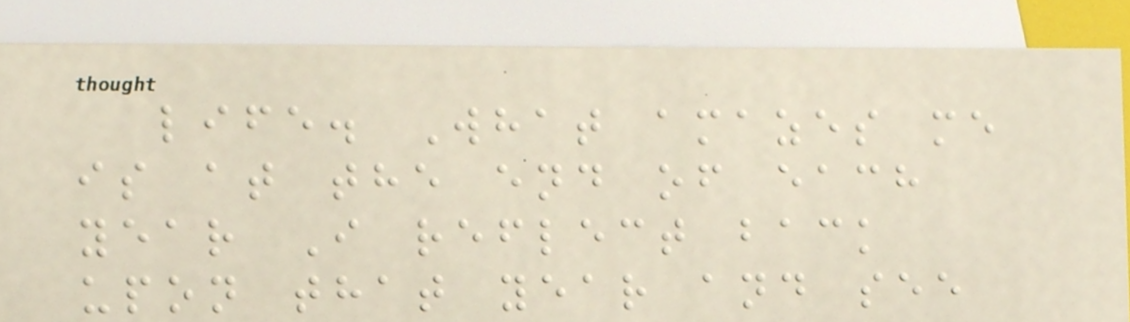life. What amazes me
is at the end of each
year I reflect back
upon that year and see
